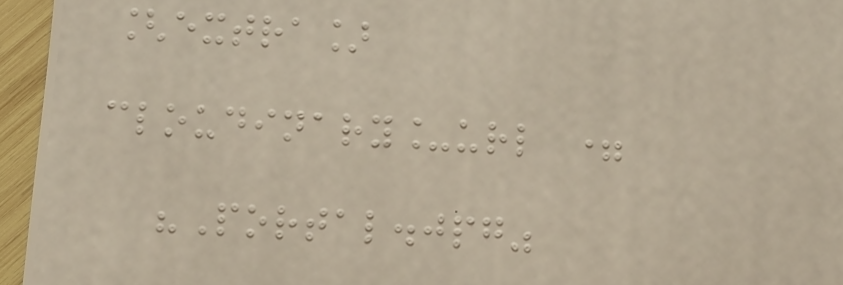[extra]
cloudinary_url =
"Portal.jpg"
